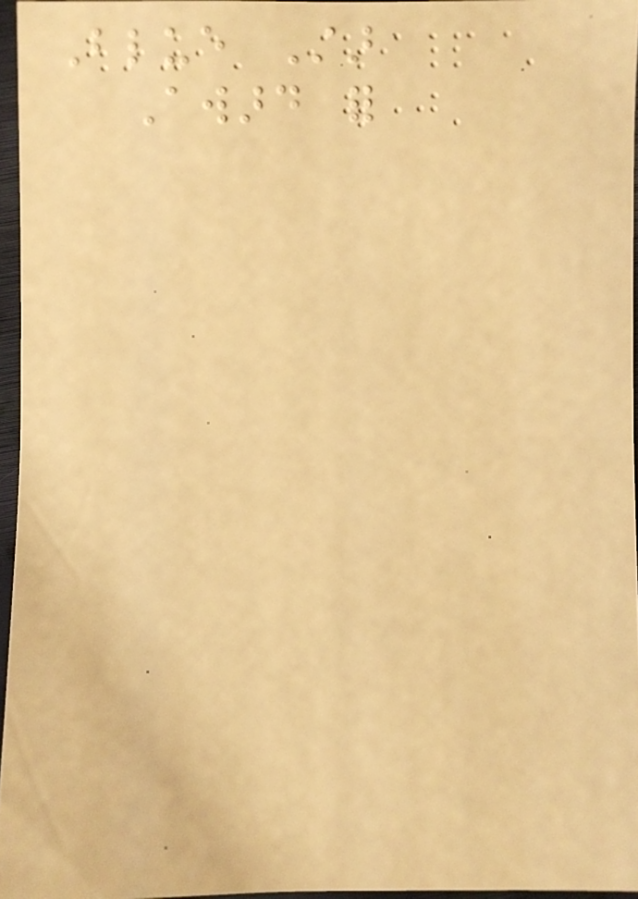Blue Star
Award for
